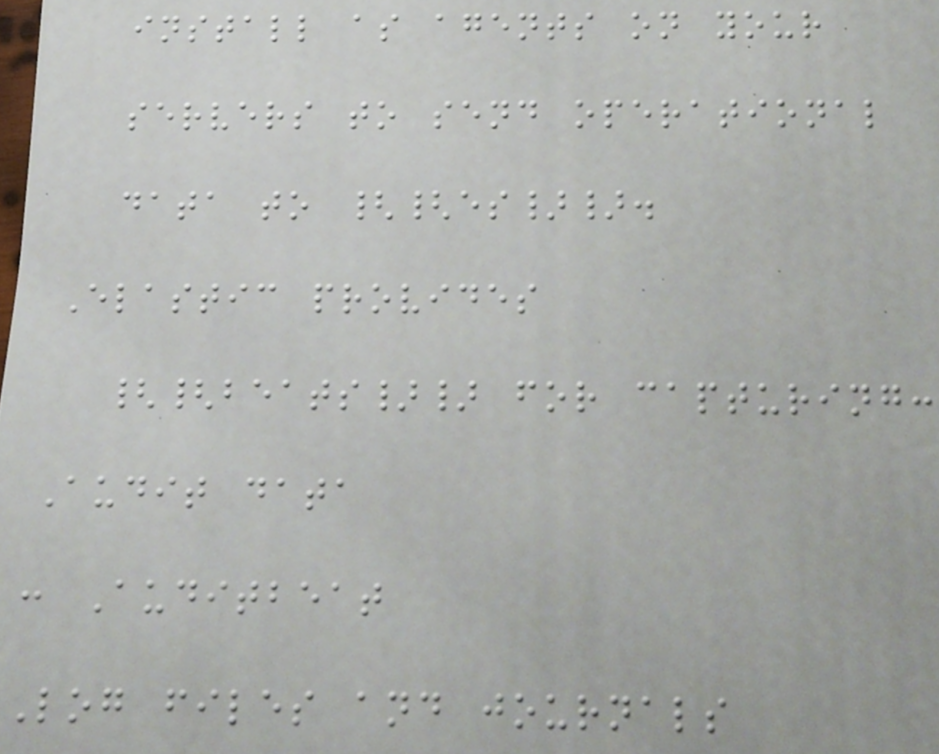install as agents on your
servers to send operational
data to {{es}}.
Elastic provides
{{beats}} for capturing:
Audit data
: Auditbeat
Log files and journals
